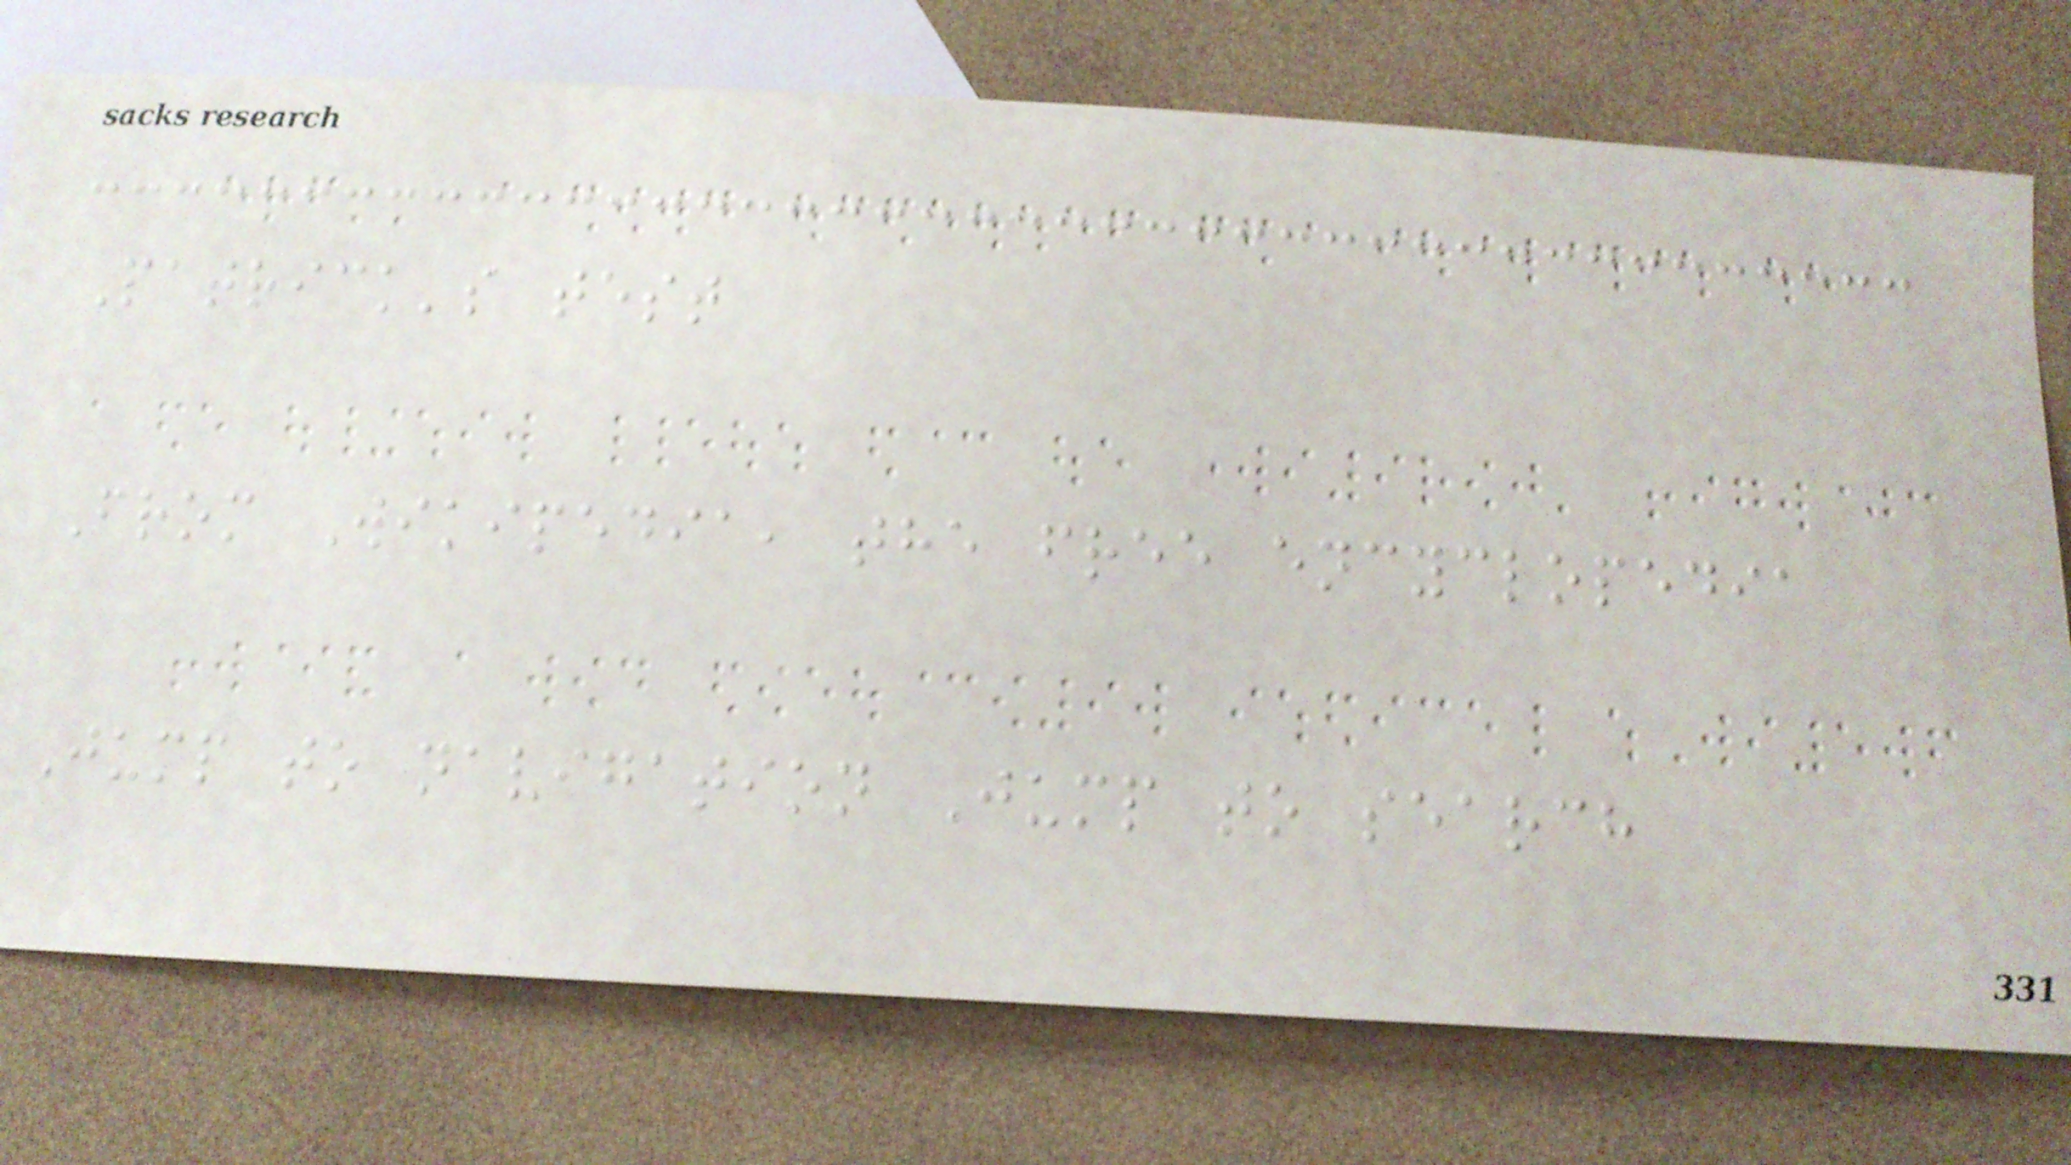Patrick's test
From Wikipedia, the free encyclopedia
Jump to navigation Jump to search
